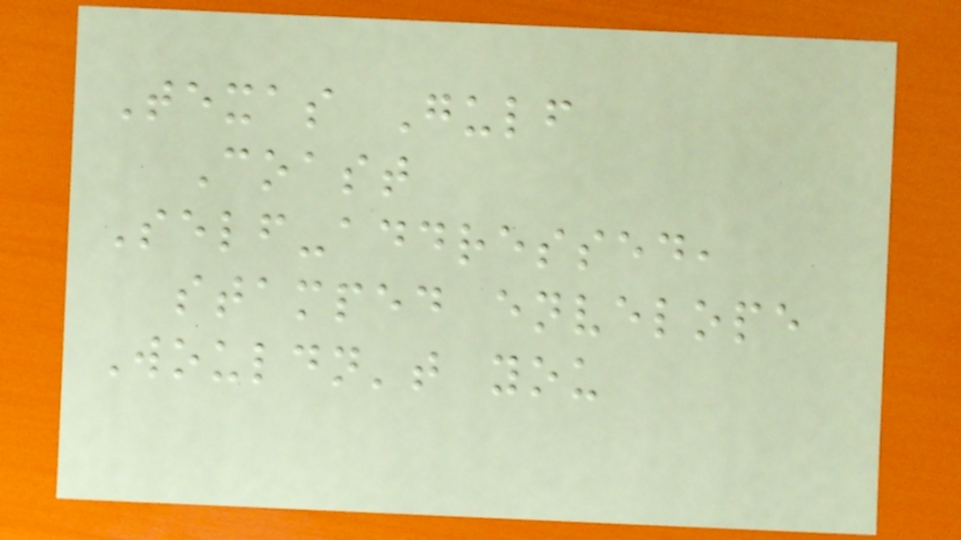Texas Gulf
Coast
Self-addressed,
stamped envelope
Wouldn't you
